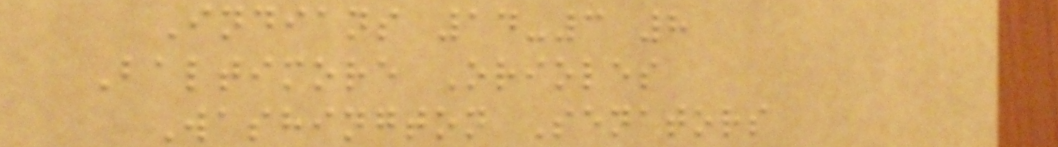Indians 14-3 8
Baltimore Orioles
Washington Senators
